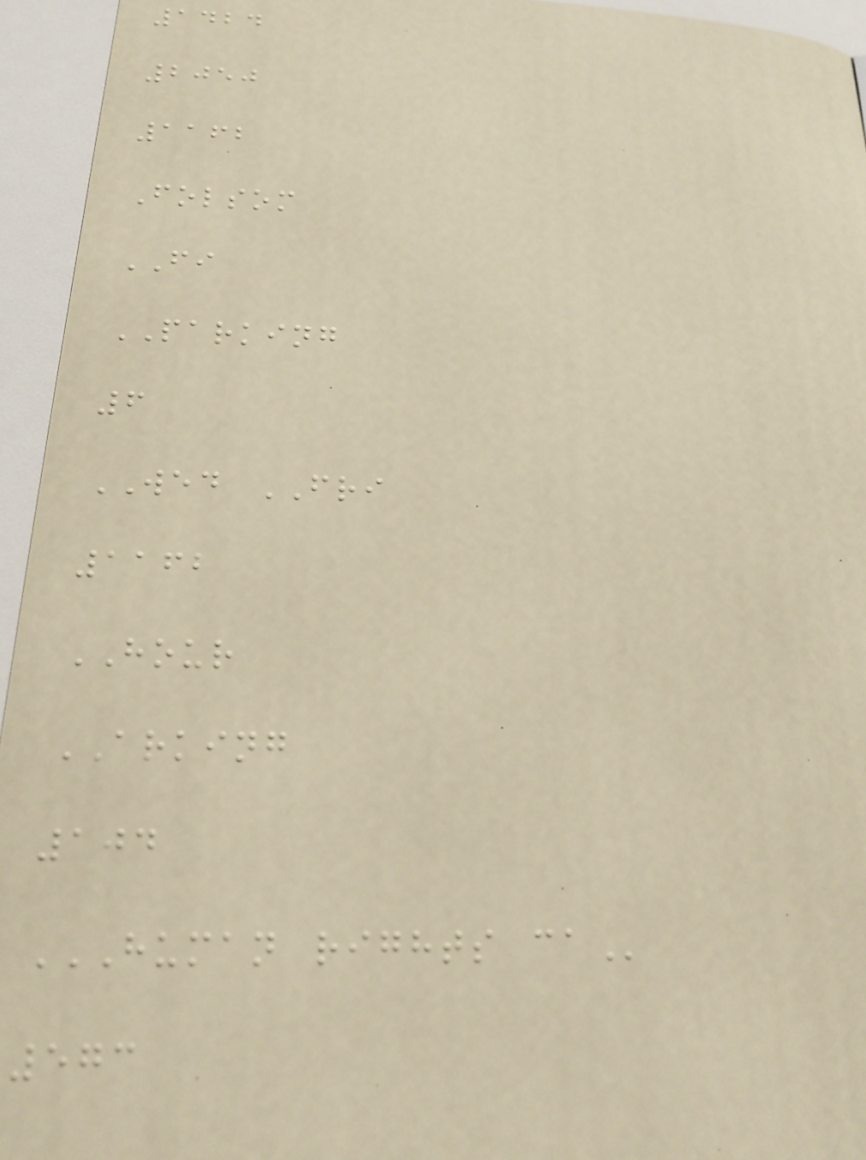1424
2050
1162
Folsom
FI
PARKING
6
WED FRI
1162
HOUR
ARKING
104
HUMAN RIGHTS CA
573
